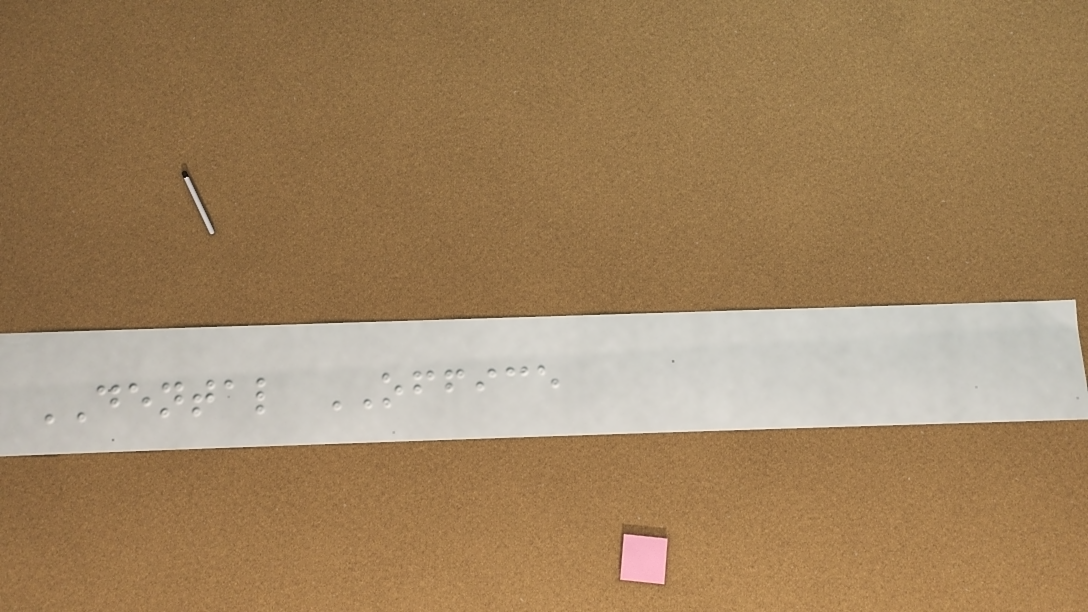DENTAL OFFICE
